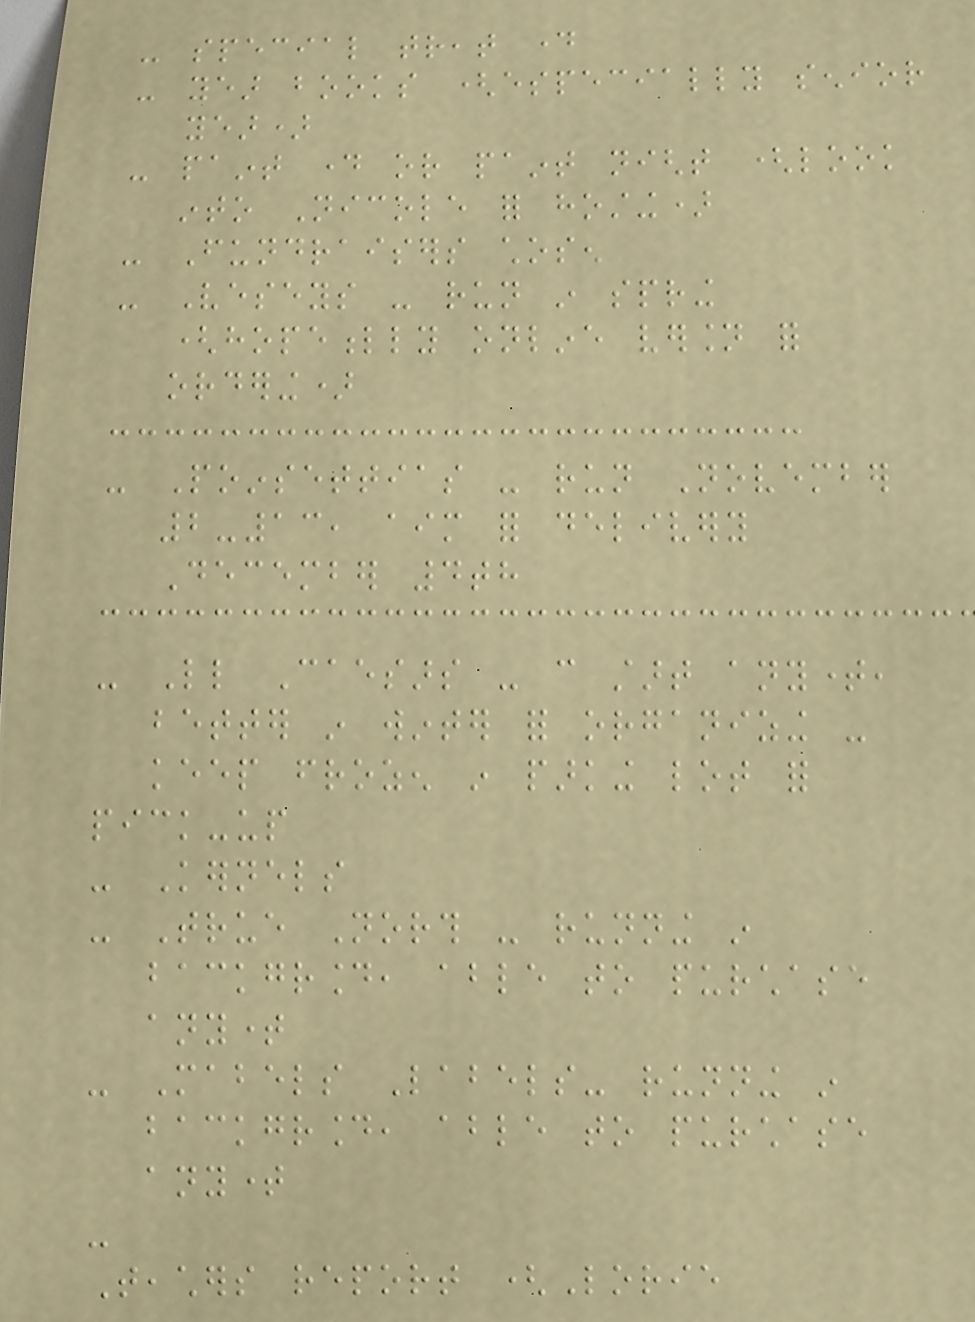- special treat day
- year books (especially senior
year)
- paint day or paint night (look
into Nicole for hosting)
- Fundraisers chosen
- Veseys - run in spring
(hopefully online version for
ordering)
- Poinsettias - run November
2-13, aim for delivery
December 4th
- Little Caesars - can start anytime,
better in winter for organizing -
keep frozen in parking lot for
pick-up
- Kernels
- True North - running in
background, able to purchase
anytime
- Mabels Labels- running in
background, able to purchase
anytime
-
Teachers report (Lorie
